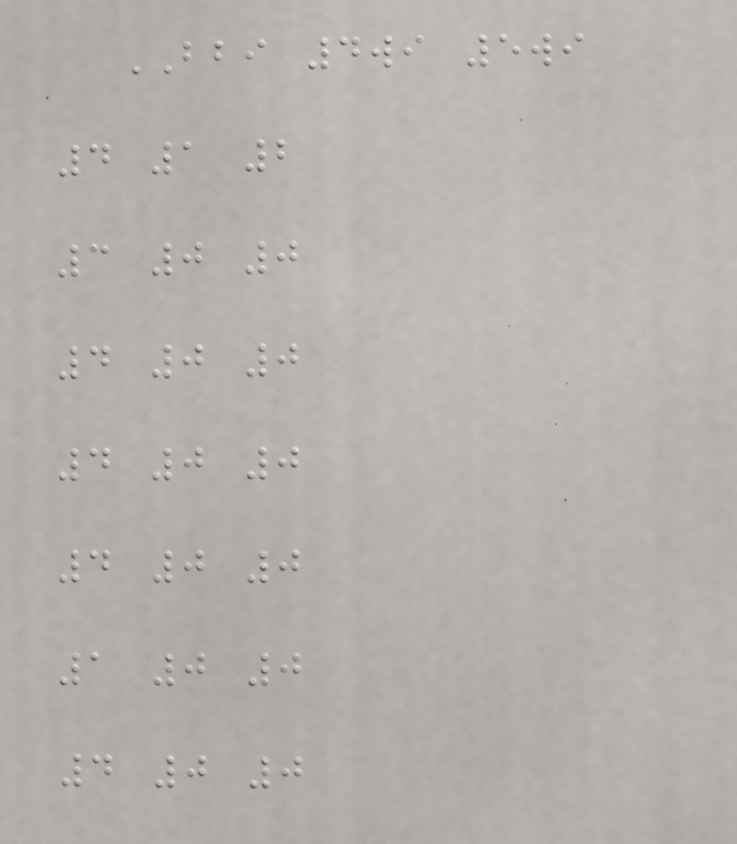BBI 4wi 5wi
4 1 2
3 0 0
4 0 0
4 0 0
4 0 0
1 0 0
4 0 0
